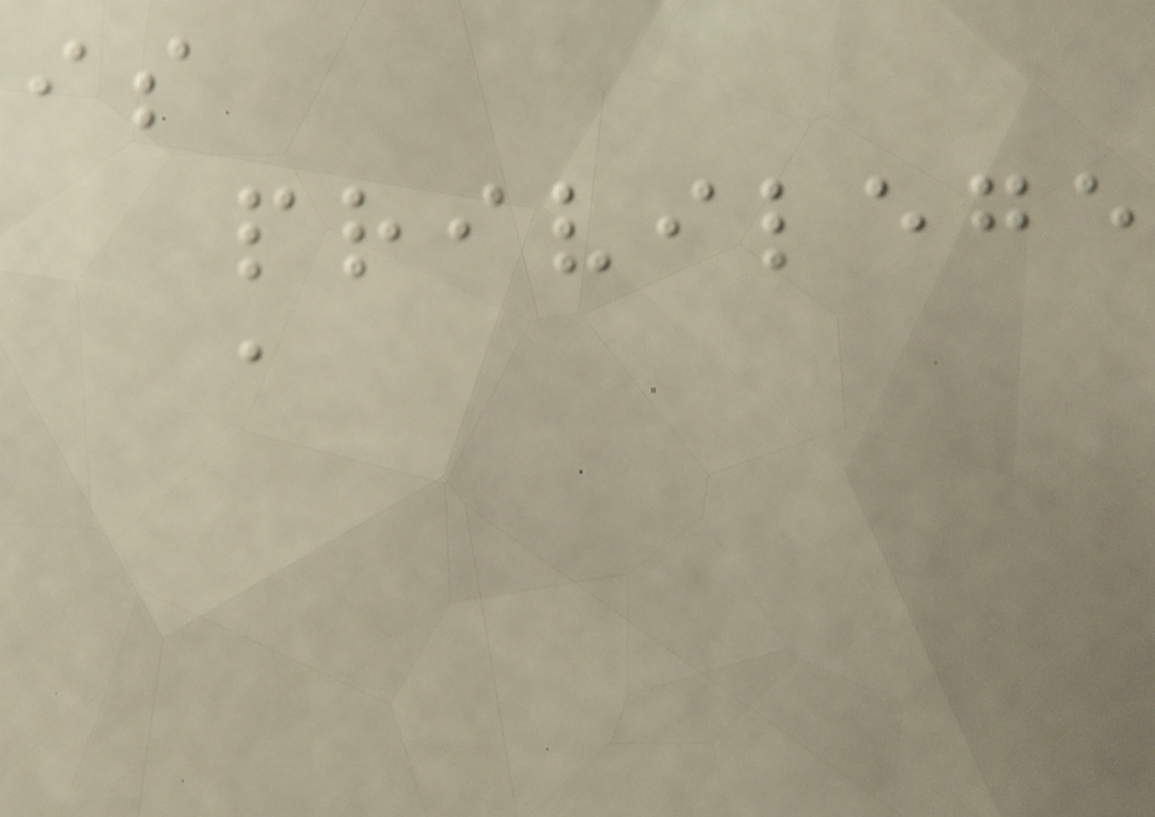is
privilege
a
